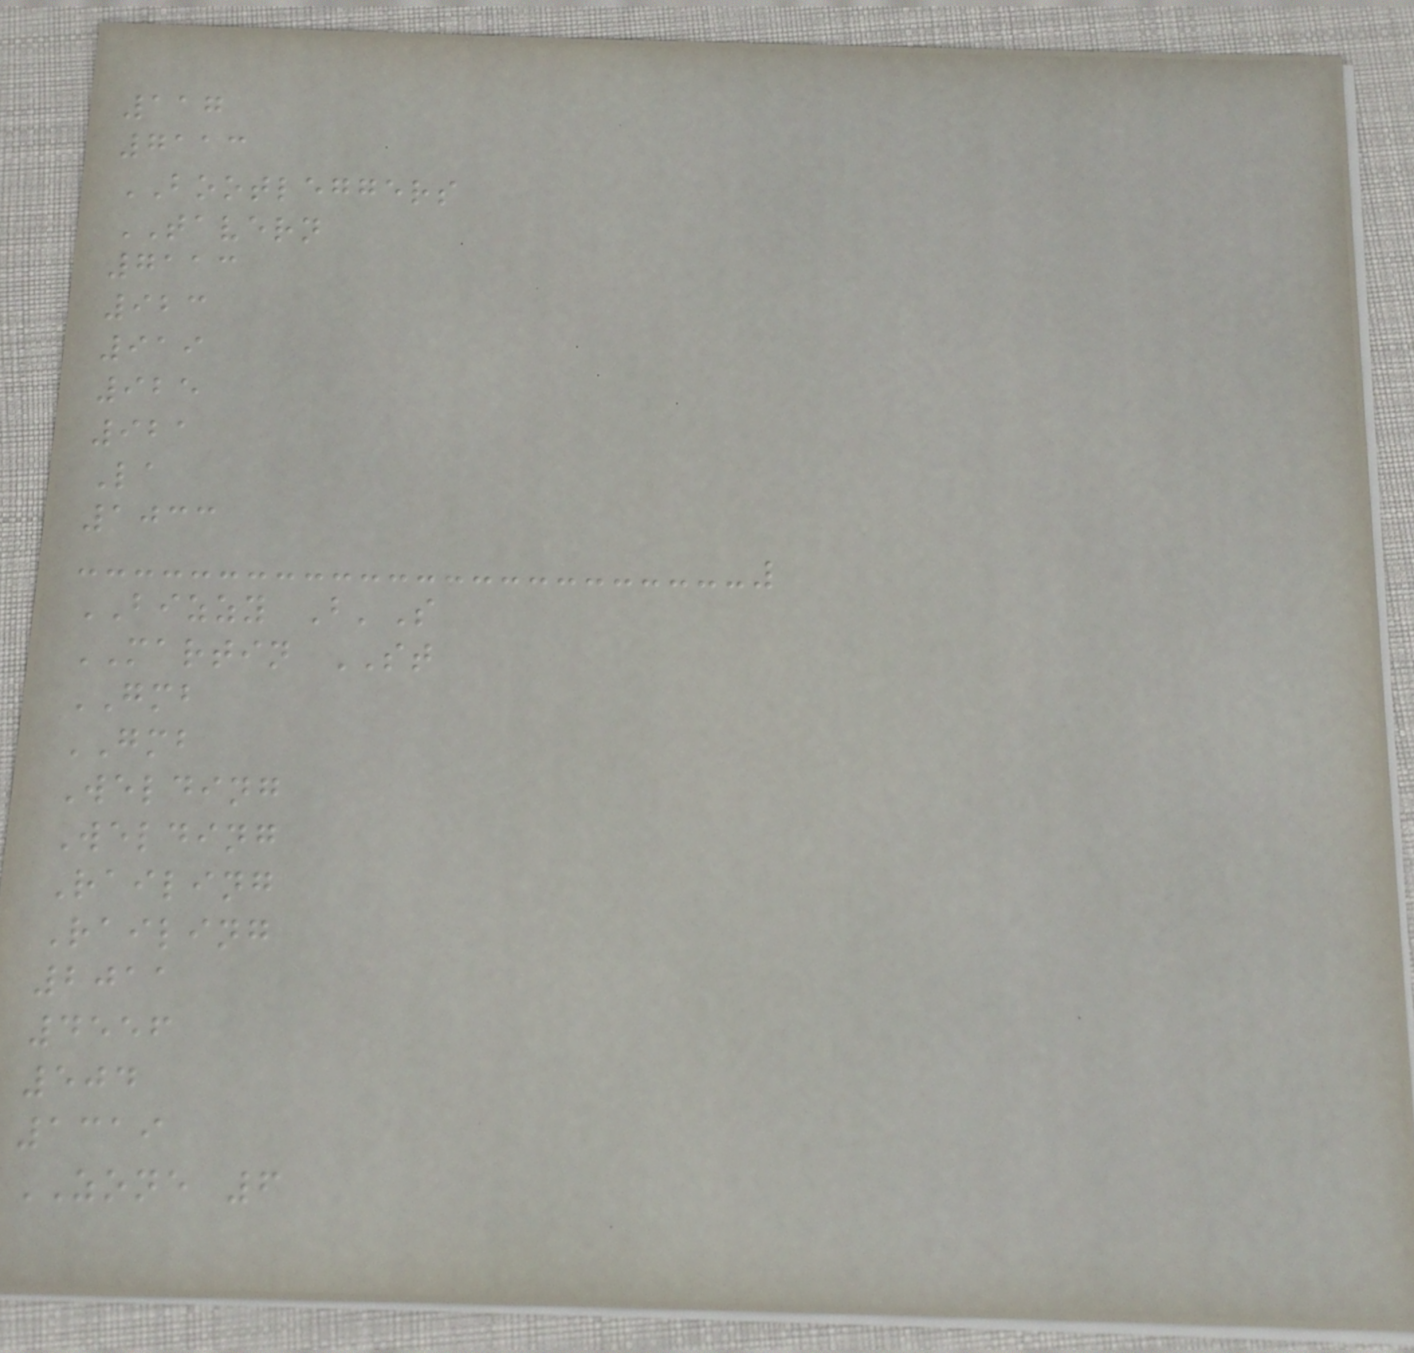117
7113
BOOTLEGGERS
TAVERN
7113
923
919
925
921
La
1033
BIZZY B'S
MARTIN ST
GMB
GMB
Welding
Welding
Railing
Railing
2011
4556
504
1319
ZONE 6
